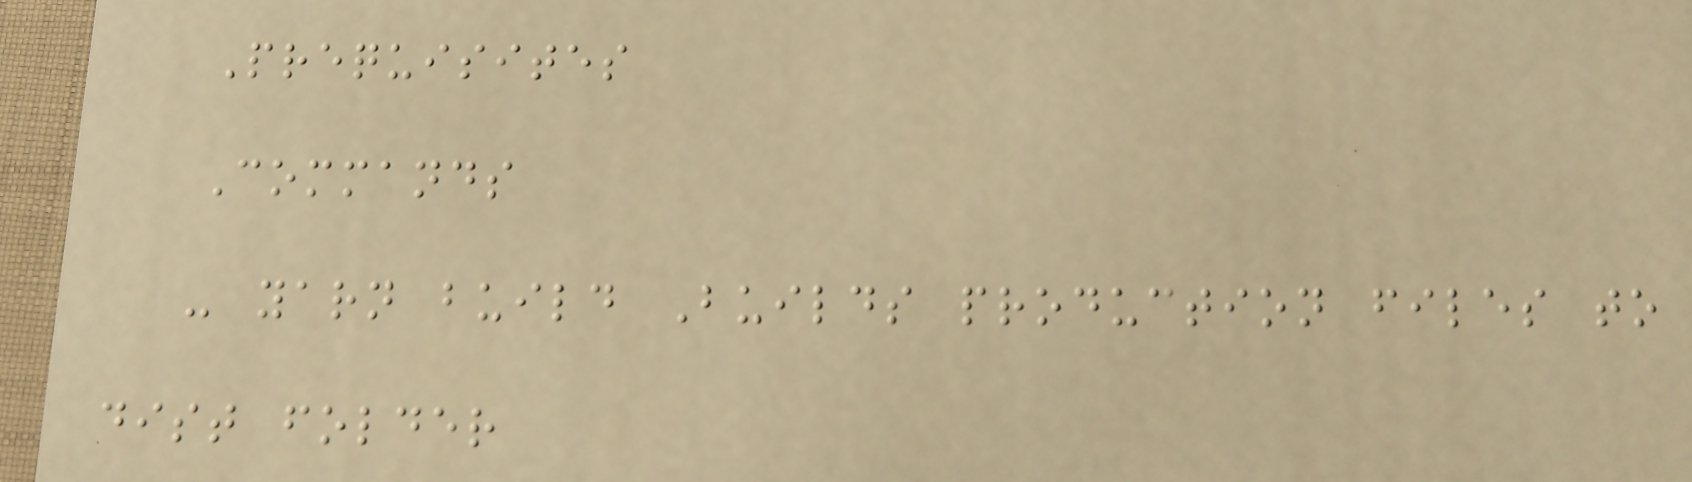Prequisites
Commands
- yarn build Builds production files to
dist folder
